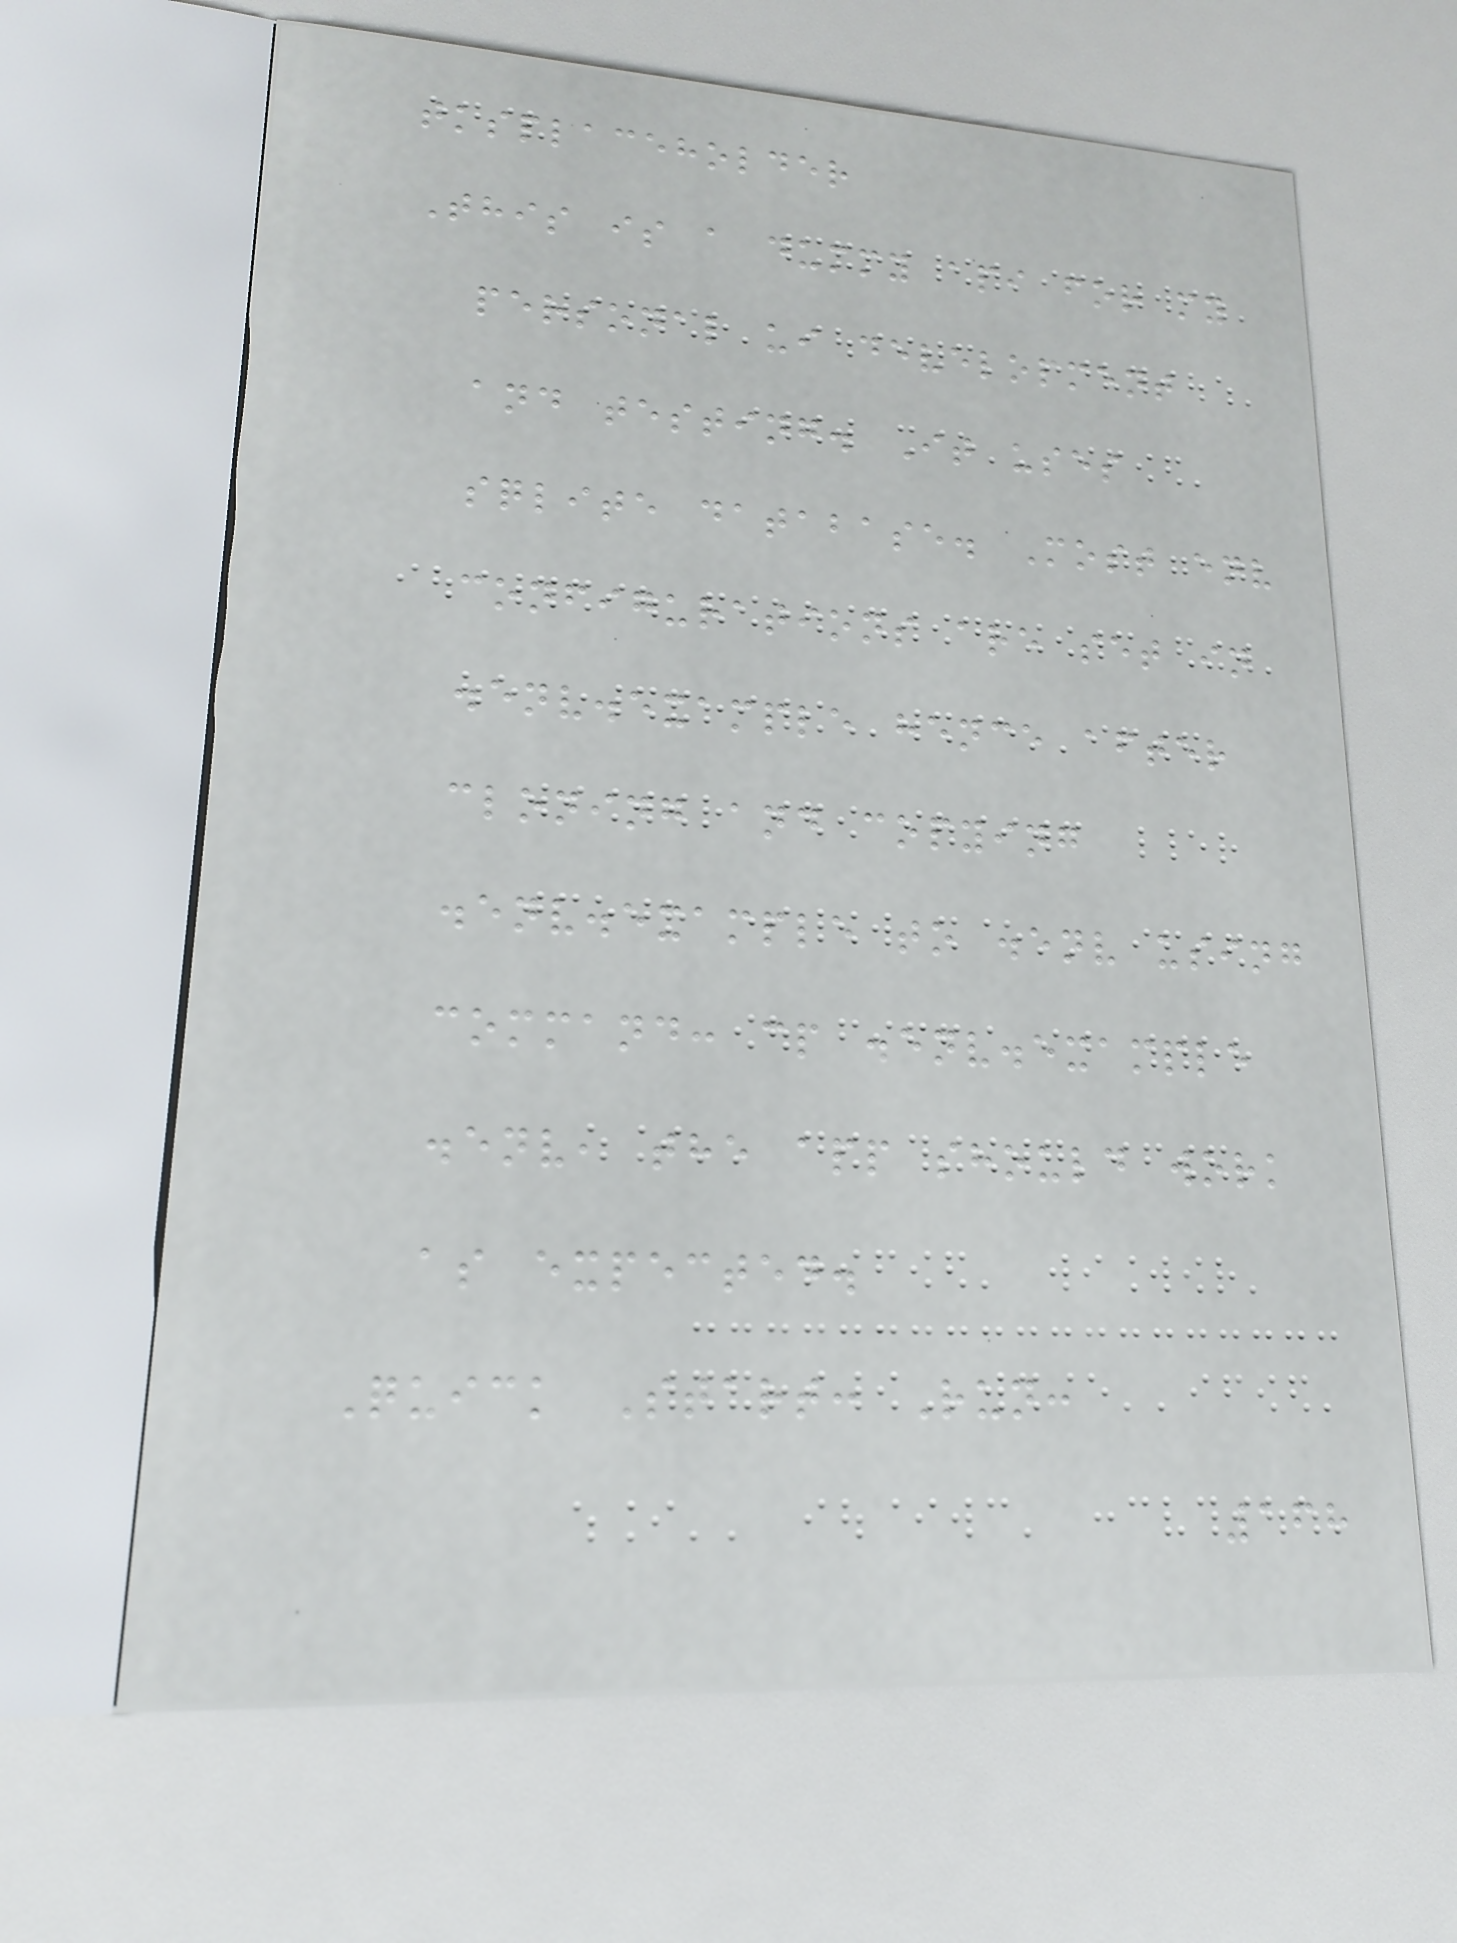tksplaceholder
This is a dummy api for my
personal ui development
and testing. It uses
sqlite database. Most env
configurations are set in
.env.example hence after
cloning and copying
.env.example to .env using
command: cp .env.example
.env, the app should work
as expected.
Quick Start: Run:
168
